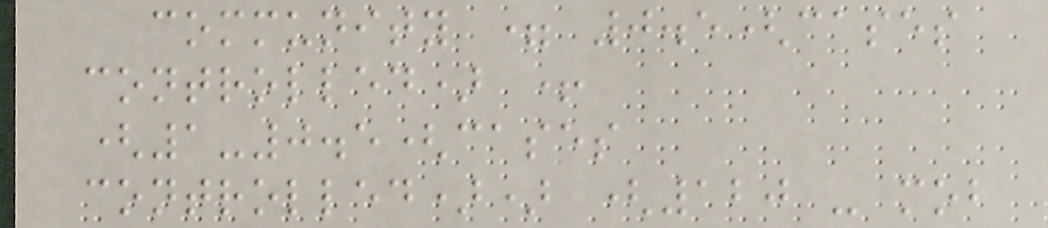community = 0.5(cases
controlled) +
(1-0.5(cases
controlled)) (120 - mob
